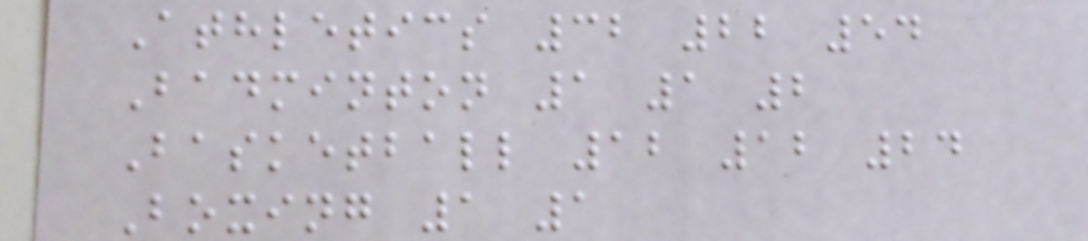Athletics 32 22 54
Badminton 1 1 2
Basketball 12 12 24
Boxing 1 1
